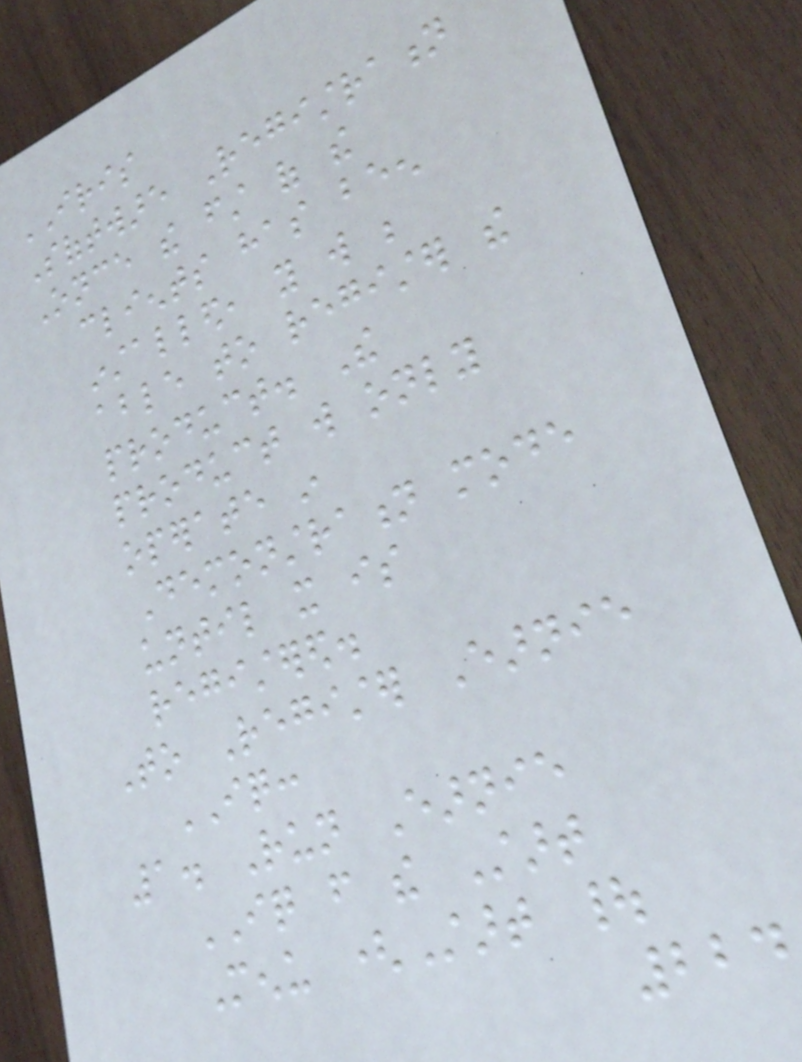IRIS
Software Registration
Once the first of the
clients has been
installed, you will be
able to register the
product. The
product will only
operate in
Demonstration mode
until it is
registered.
To Register Earnie
IQ:
1. Run Earnie
IQ from the Start
Menu (Start |
224
